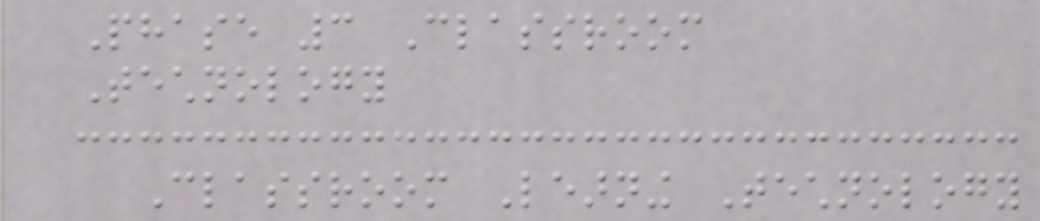Phase 3 Classroom
Technology
Classroom Learning Technology
